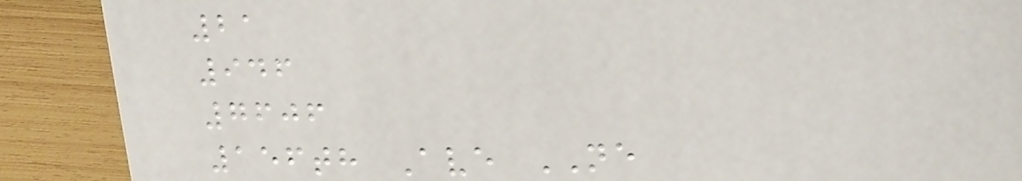21
946
7606
156th Ave NE
